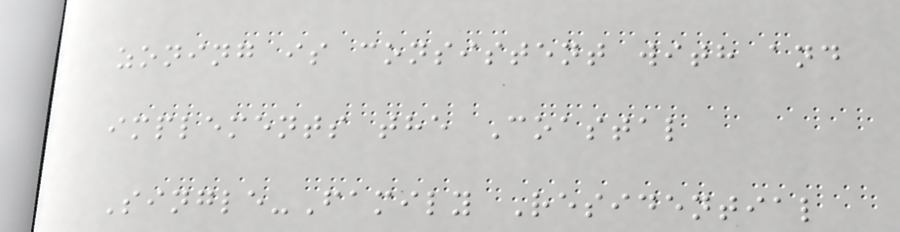zoning is consistent with and
implements the Coastal
Single-Family Residential
